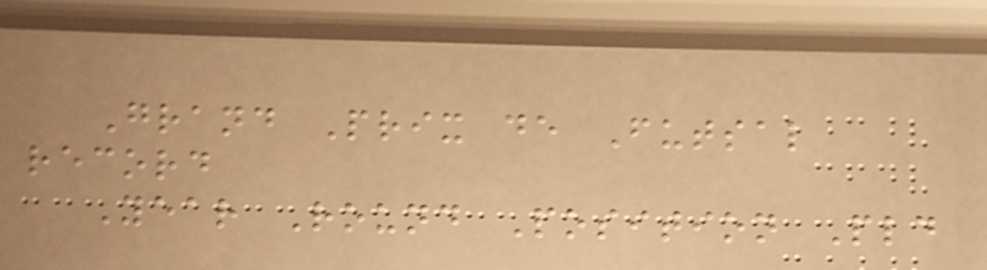Grand Prix de Futsal
record
Year Round Position Pld
